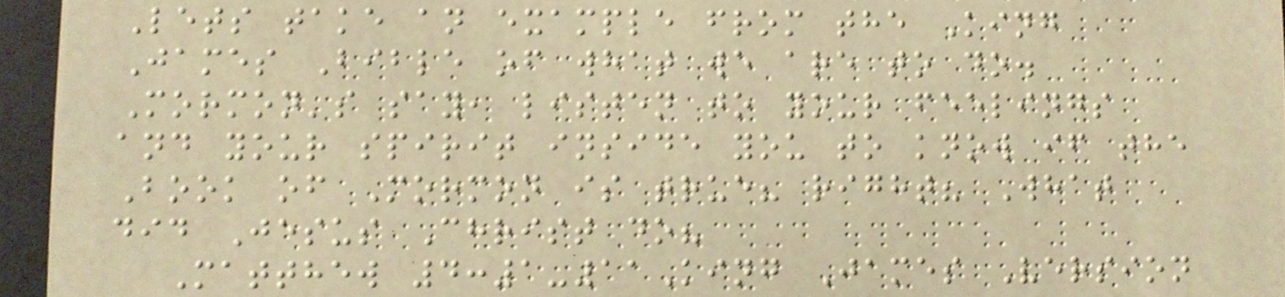Lets take an example from the King
James Bible of what we are to do.
Mormon's say, listen to your feelings
and your spirit inside you to know if the
Book of Mormon is true? right? What
did Jesus Christ do?
Matthew 4:1-11King James Version
